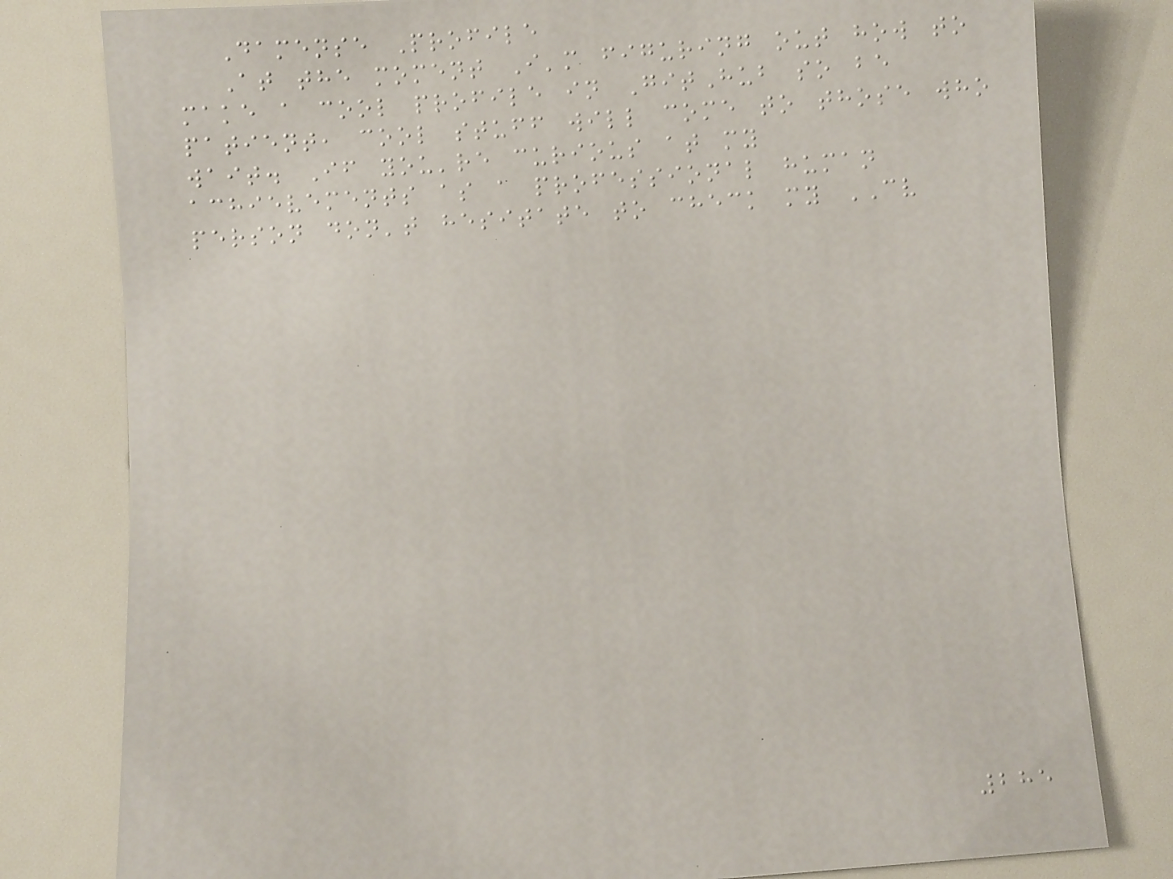Damense Profile
At the moment I'm figuring out how to
make a cool profile in GitHub so be
patient, cool stuff will come to those who
wait. If you're curious at my
achievements as a professional human
person don't hesitate to check my CV
285
